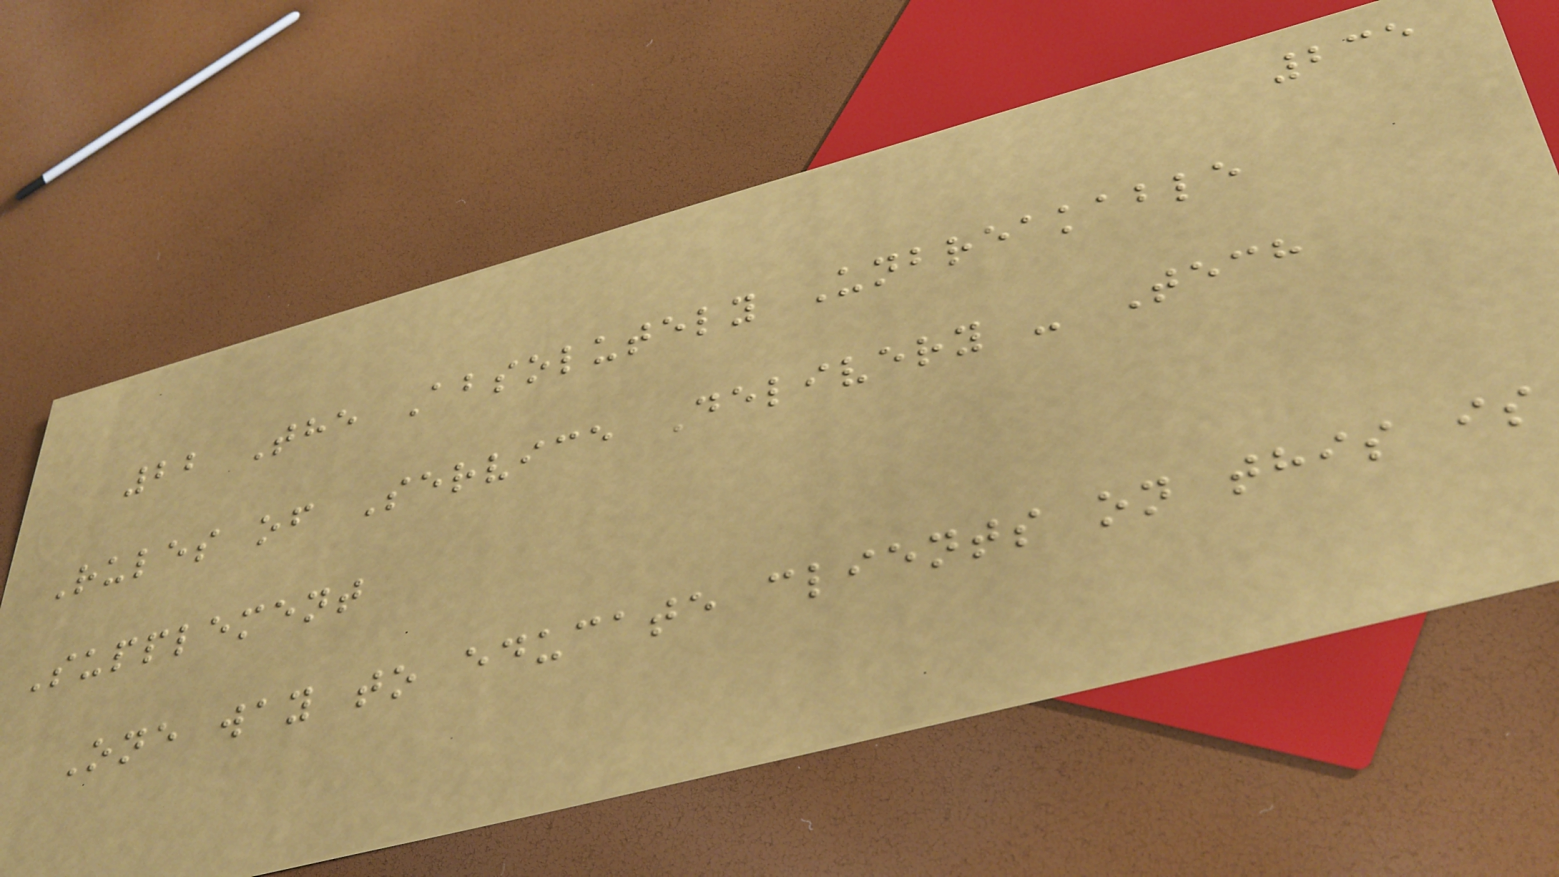235
22 The Absolutely Unbreakable
Rules of Service Delivery - Tech
Supplement
One way to educate clients on this is
